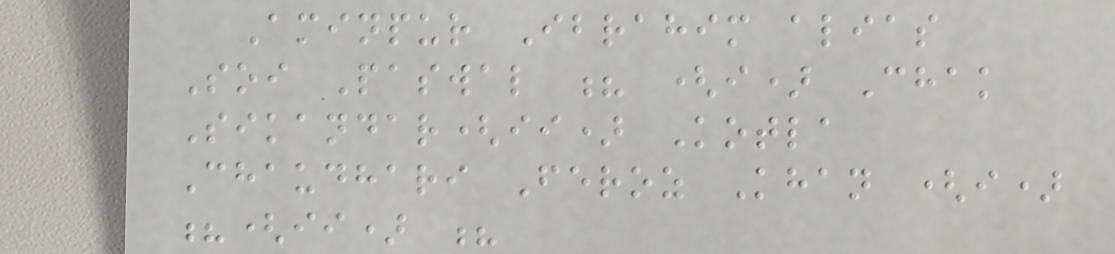Aminpur Ibrahim alias
Soi Paswal ? (i) Chak
Sikandar(ii) Kotla
Chaudhari Feroz Khan (i)
?(ii) ?
